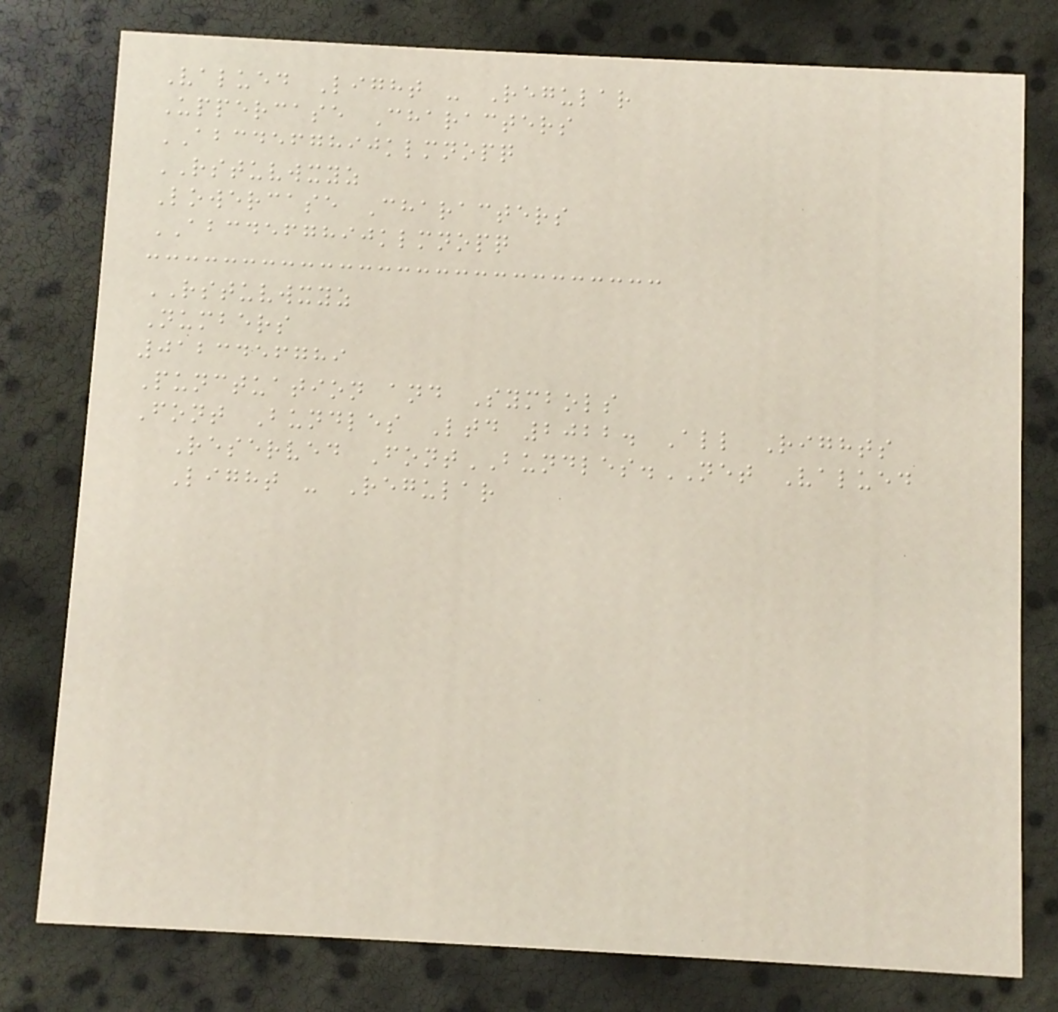Valued Light - Regular
Uppercase Characters
ABCDEFGHIJKLMNOPQ
RSTUVWXYZ
Lowercase Characters
ABCDEFGHIJKLMNOPQ
RSTUVWXYZ
Numbers
0123456789
Punctuation and Symbols
Font Bundles Ltd 2022. All Rights
Reserved FontBUNDLES.NET Valued
Light - Regular
